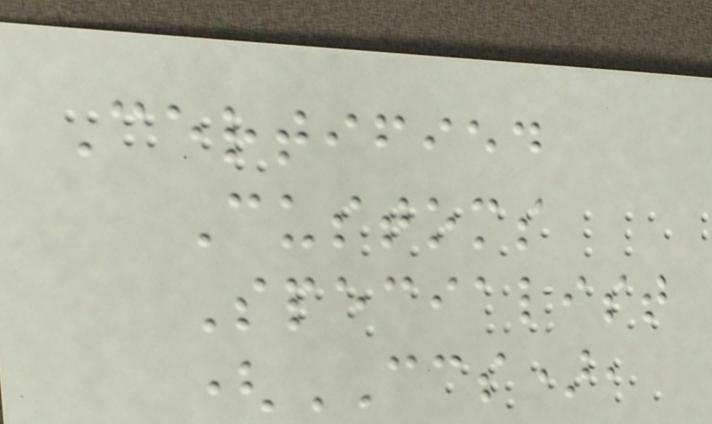Certified
Customs
Specialist
(CCS),
